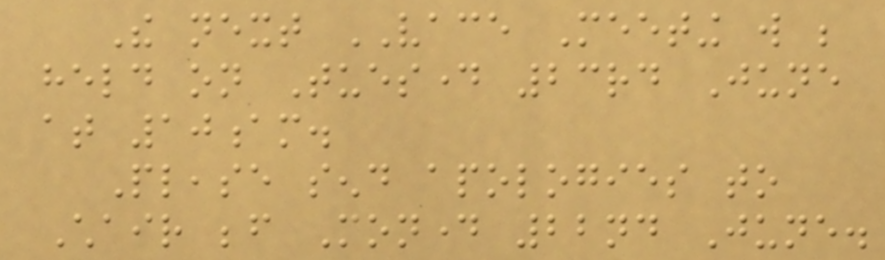The next VACE Meeting will be
held on Tuesday 23rd June
at 10am.
Please send apologies to
Chair before Monday 22nd June.
